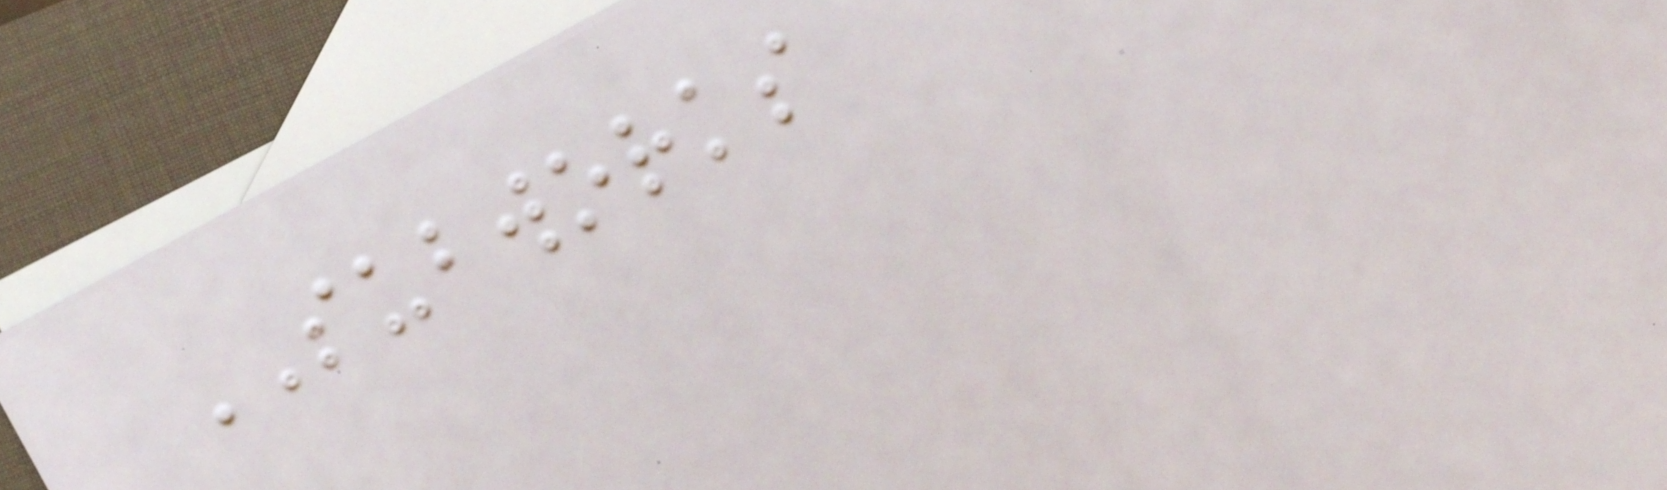SUBWORKS
